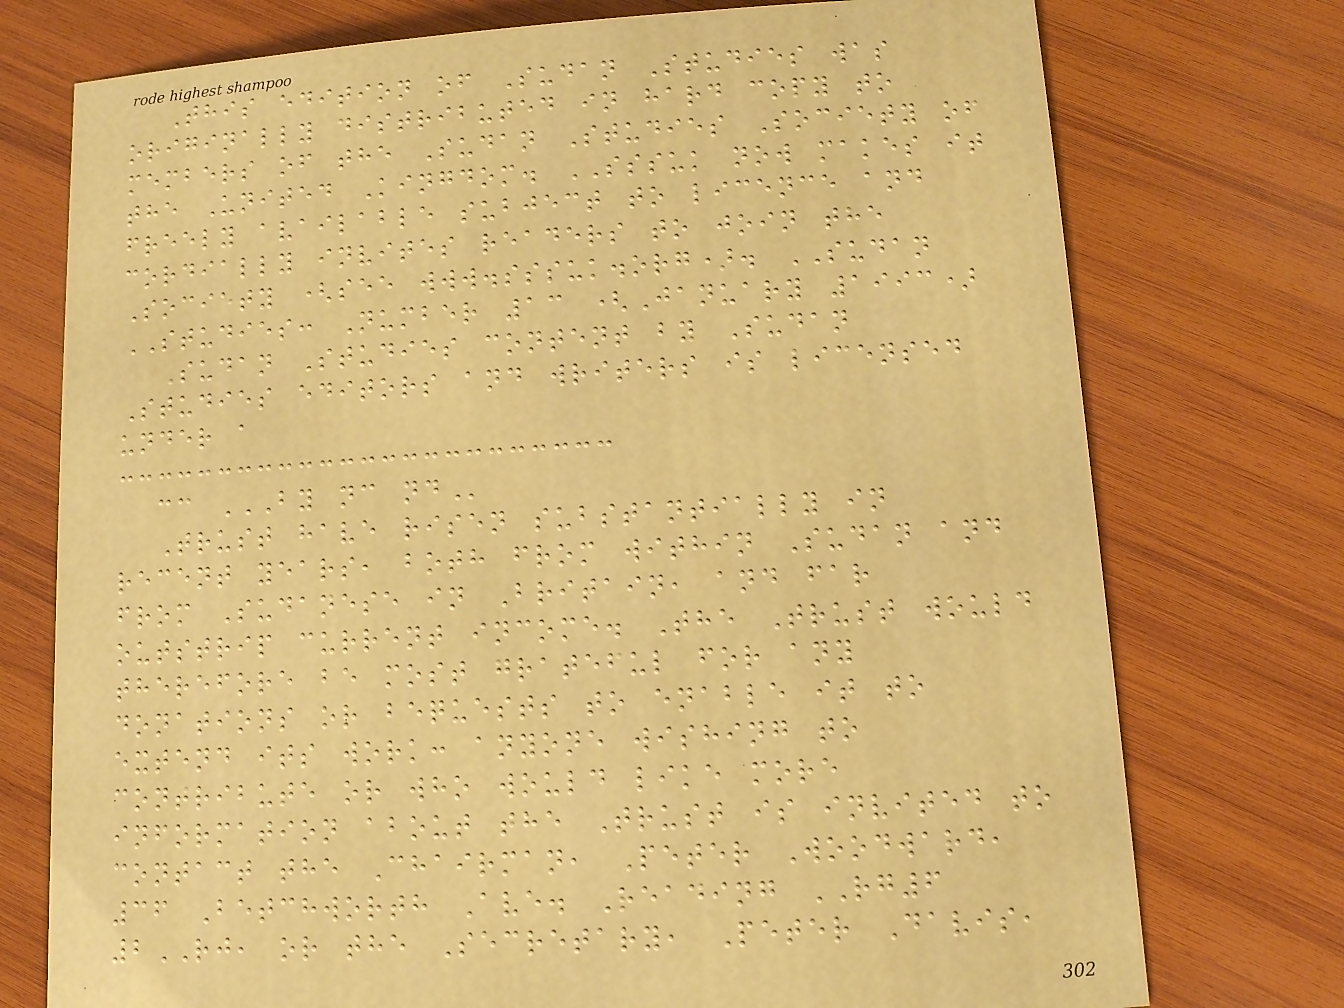This edition of Sudan Studies was
originally distributed in hard copy to
members of the Sudan Studies Society of
the United Kingdom. SSSUK now makes it
freely available subject to licence and
cordially invites readers to join the
Society (see www.sssuk.org). SUDAN
STUDIES: Number 13 (January 1993)
Sudan Studies content by Sudan
Studies editors and writers is licensed
under a
cc BY NC ND
Trust have risen substantially in
recent years, both from within Sudan and
from Sudanese in Britain, and far
outstrip current income. The Trust would
therefore be most grateful for any
donations or bequests to enable it to
extend its work: anyone wishing to
contribute or who would like more
information about the Trust is invited to
contact the Chairman, Peter Woodward,
36 Betchworth Ave. Reading RG6
2RJ, or the Secretary, Peter Davis,
